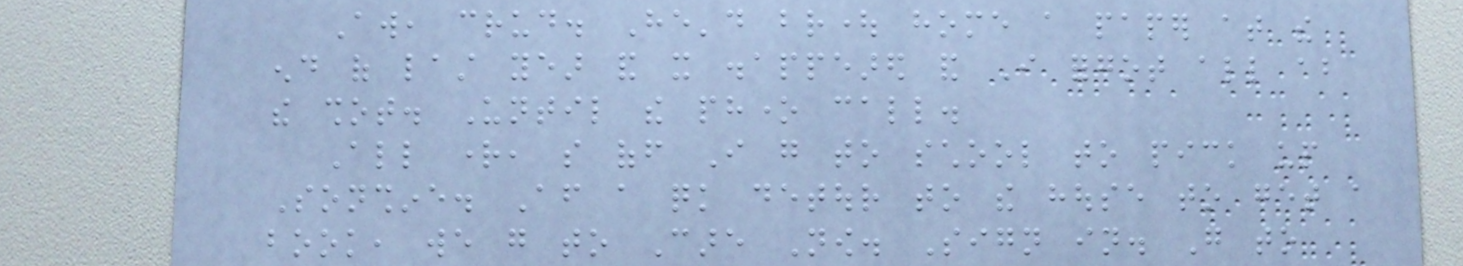Aw, crud. He'd brought home a paper at the
end of last year and it disappeared and I forgot all about
the shot. Until the phone call.
All right, so off I go to school to pick up
Sonshine. After a quick detour to the house to get a
book, we go to Care Now. Sign in. Go to
